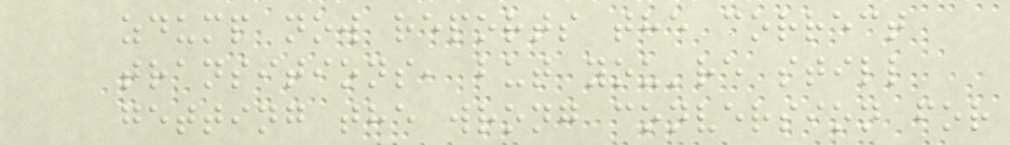zdump now reports the correct
transitions, but you're still
getting the wrong conversion for
